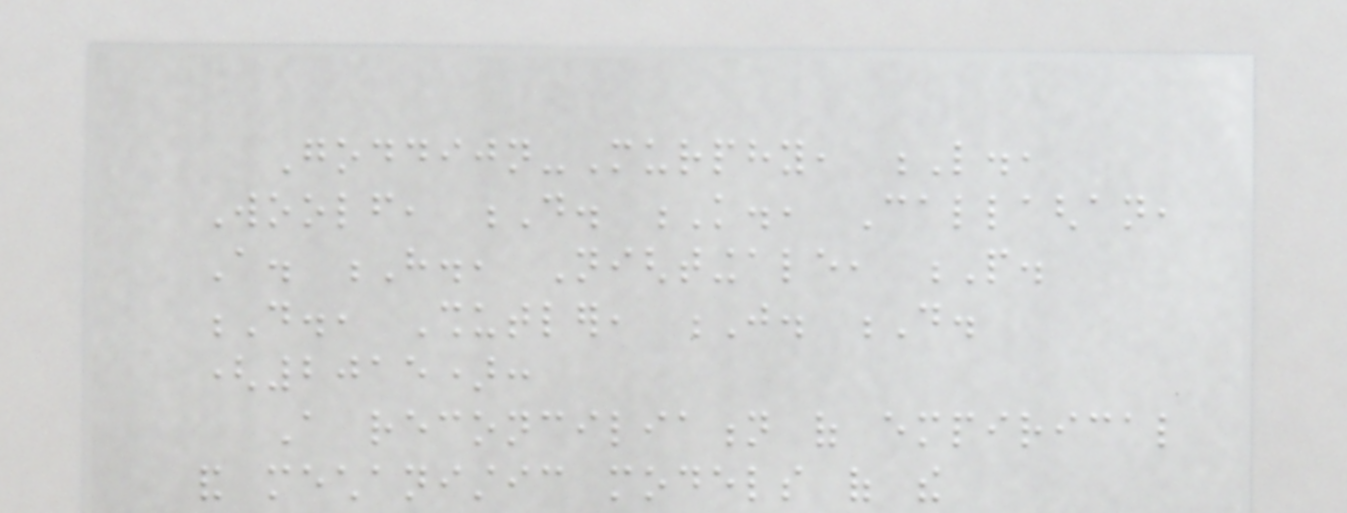Goddijn-Murphy, L.,
Woolf, D. K., Callaghan,
A. H., Nightingale, P.
D., Shutler, J. D.
(2015):
A reconciliation of empirical
and mechanistic models of the
